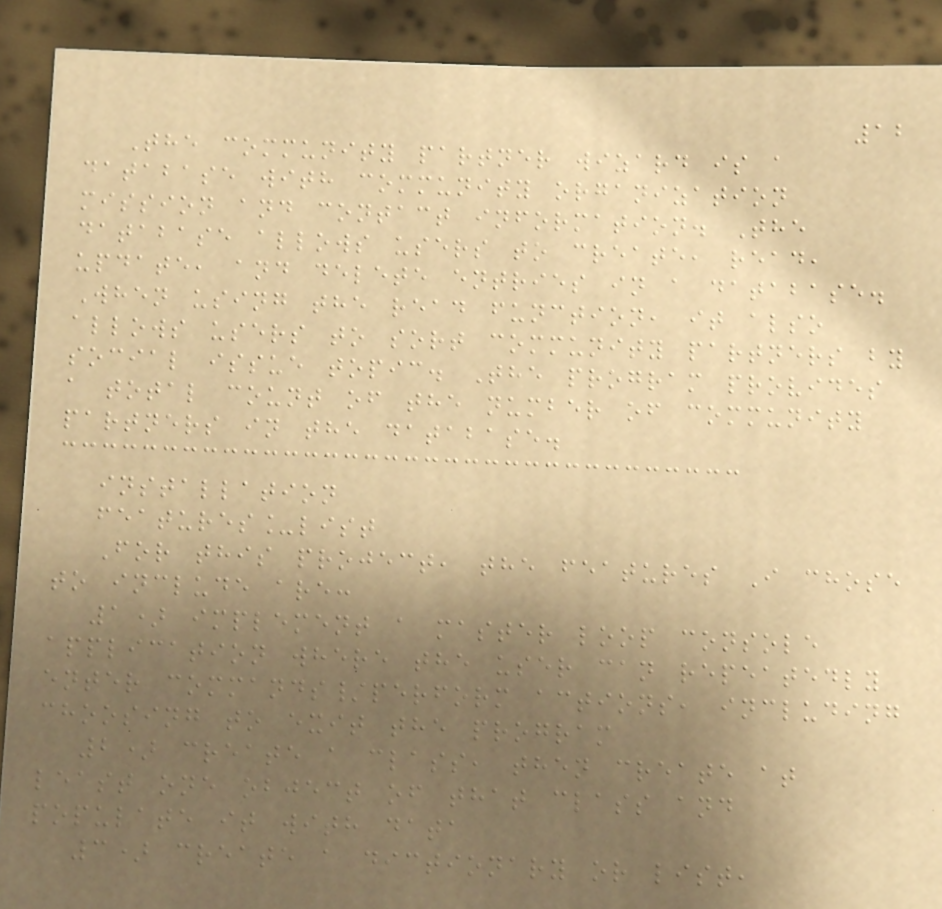12
The community partner wizard is a
database with community organization
mission and contact information. The
database allows users to create, read,
update, and delete entries in a database.
When using the read function, it also
allows users to sort community partners by
social issue topic. The program provides
a total count of the number of community
partners in the database.
installation
features_list
For this project, the features I chose
to include are:
1) implement a master loop console
application where the user can repeatedly
enter commands/perform actions, including
choosing to exit the program
2) create a class, then create at
least one object of that class and
populate it with data
3) create a dictionary or list,
